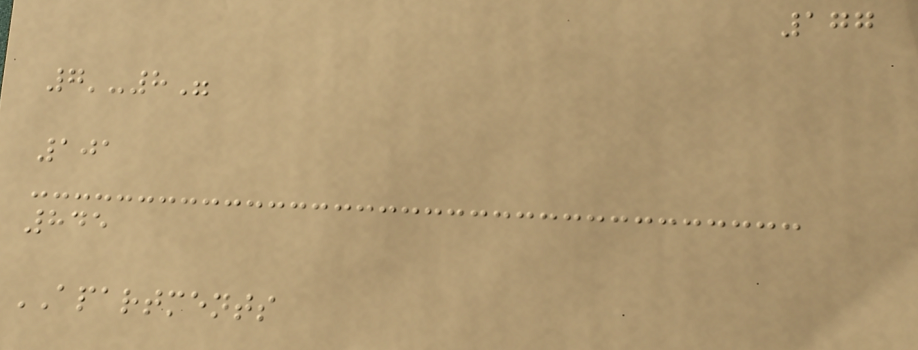177
7'-8"
101
845
APARTMENTS
